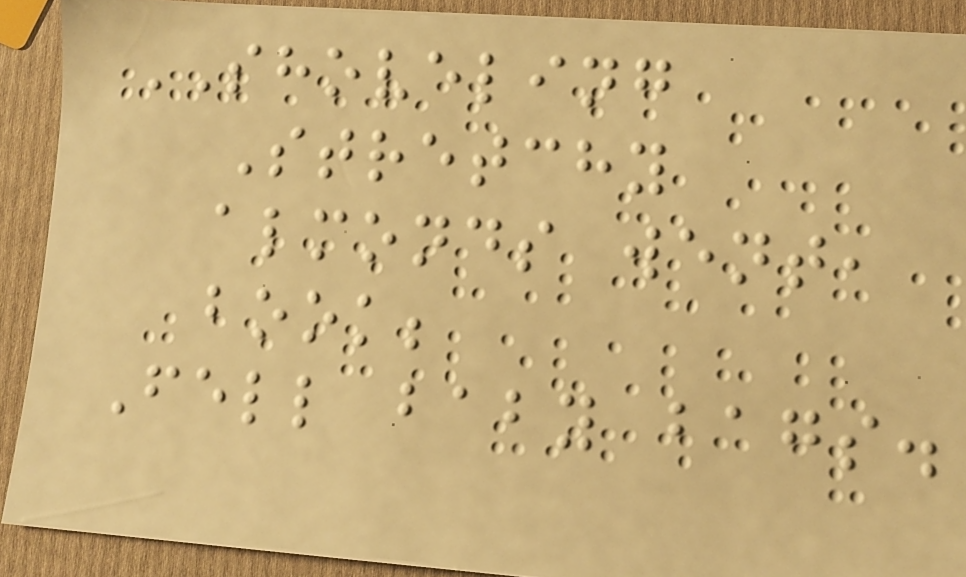SHOVELING
Stretchy
almonds went,
book;
Fell baby bags.
